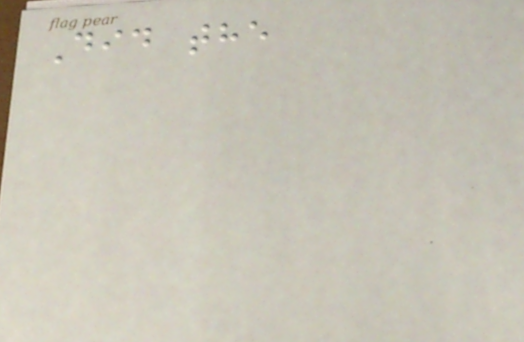Did the
